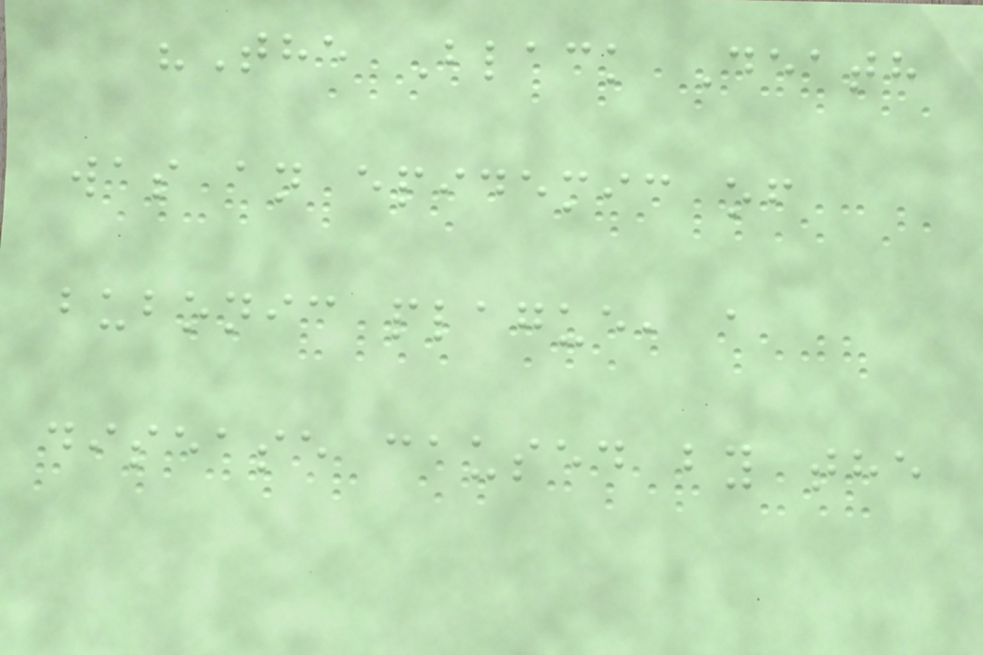"The Black Death
was an epidemic of
bubonic plague, a
disease caused by the
